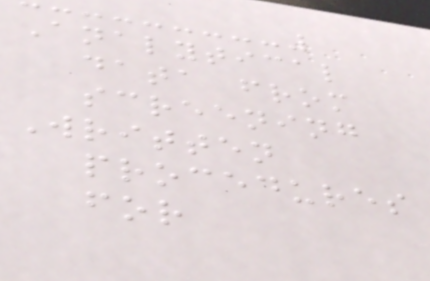Analytical
data from
screening
Written
procedures
for
